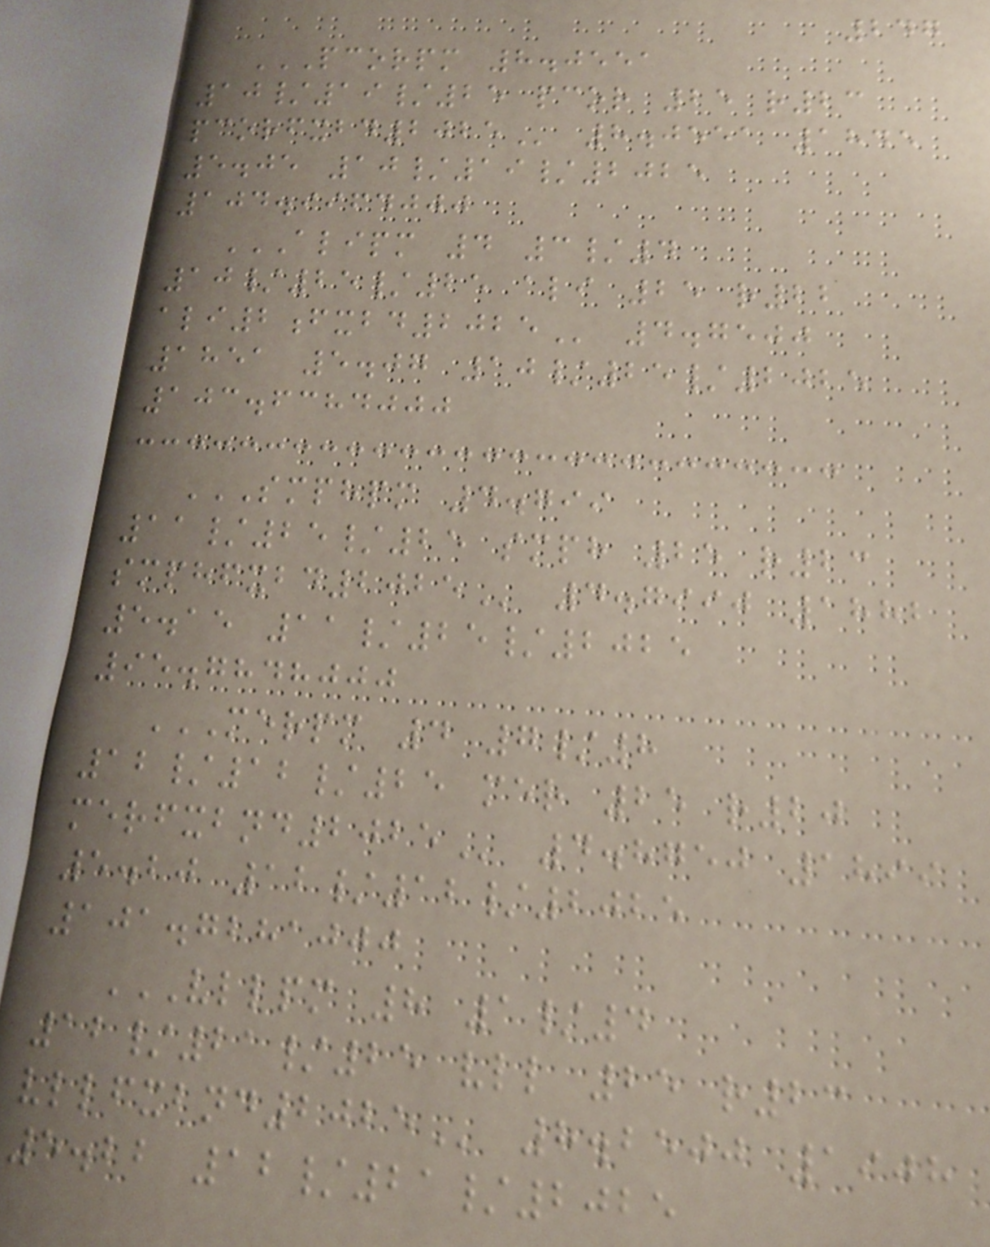247
PCORPM 8.0551
10/19/25 PCOR 25 R23
PCORFXBD2025 8.0551 1845
5.05 10/19/2025
104.9964000
ALIPM 4 3/4
10/25/25 ALI 25 R22
ALI2FXBD2025 4.7500
1851 5.07 10/25/2025
103.6384000
SMPHPM 4.799
11/25/25 SMPH 25 R23
SMPHFXBD2025 4.7990 1882
5.15 11/25/2025
95.7848000
MERPM 4 7/8
12/12/25 MER 25 R20
MERFXBND2025 4.8750 1899
5.20 12/12/2025
101.7281000
VLLPM 8 1/4
12/21/25 VLL 25 R23
VLLFXBND2025 8.2500 1908
5.22 12/21/2025
